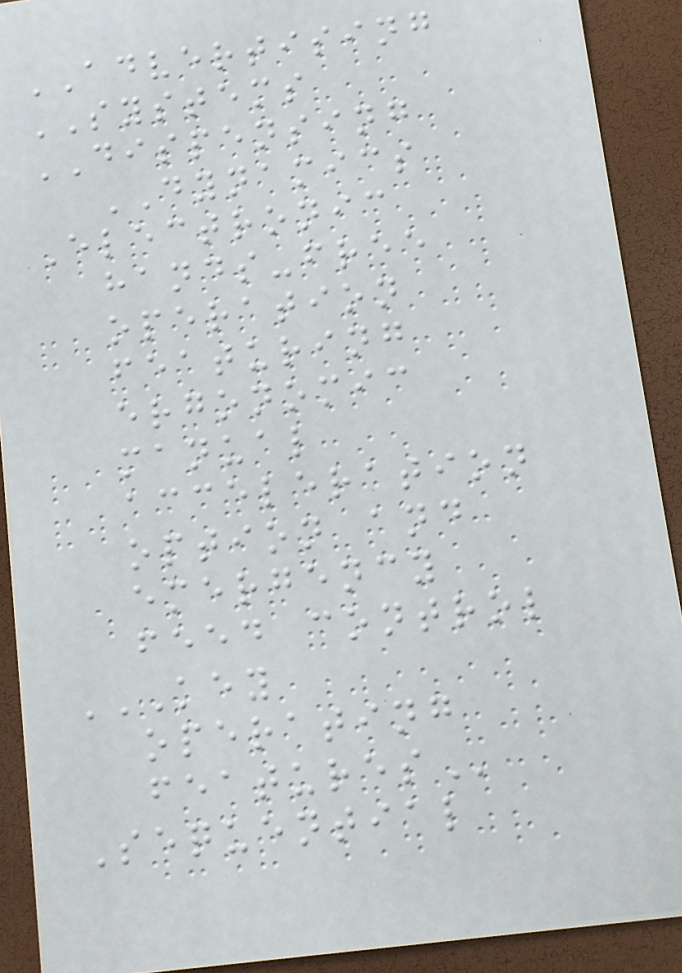ADVERTISING
SYSTEMS
DISPENSING
DYNAMICS
Electronic
hands-free
operation
featuring
ergonomic
manual
acceleration
option and
emergency
feed control
KEY
OPERATING
FEATURES
Sequential
